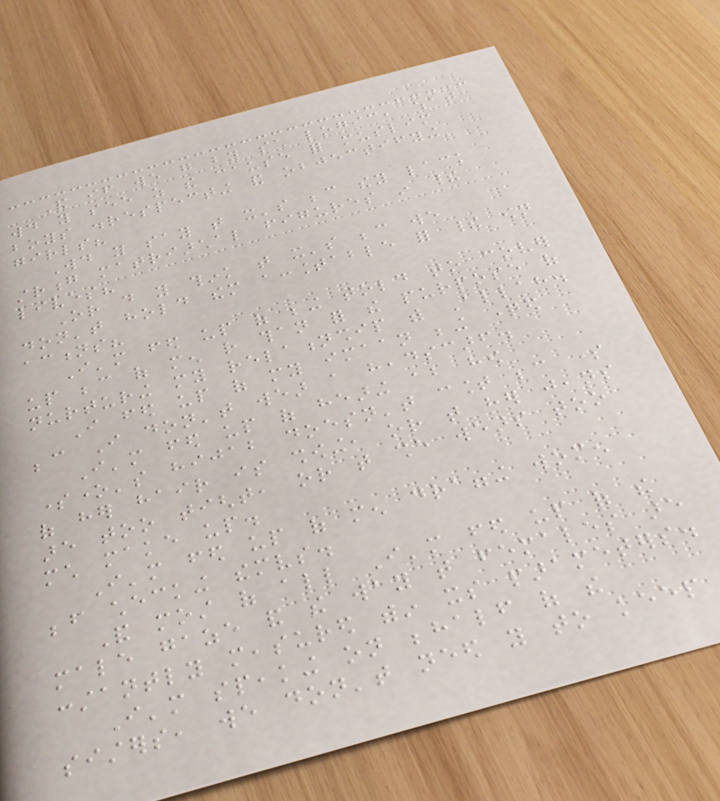And if we go by such logic, what
would you see as the cause for muslim
boys disrespecting and objectifying
girls?
Would you say that it's because they lack
strong matriarchal figures in their
lives?
Or do you think that it's because we
don't hold them accountable for their own
actions?
I'm fed up of being told to cover
up because of men rather than for the purpose of
nurturing my relationship with Allah.
I fed up of my imaan being questioned
because I don't wear a headscarf.
I'm fed up of hearing about how
someone's hijab doesn't count because some
of her hair is showing, or that her jeans
are too tight, or that she wears too
much make up.
I'm fed up of men dragging women
before checking themselves.
And most of all I'm fed up of the
male gaze and the way that females are
constantly measured within its parameters.
I'm speaking on behalf of the
sisters, we don't need you to keep
